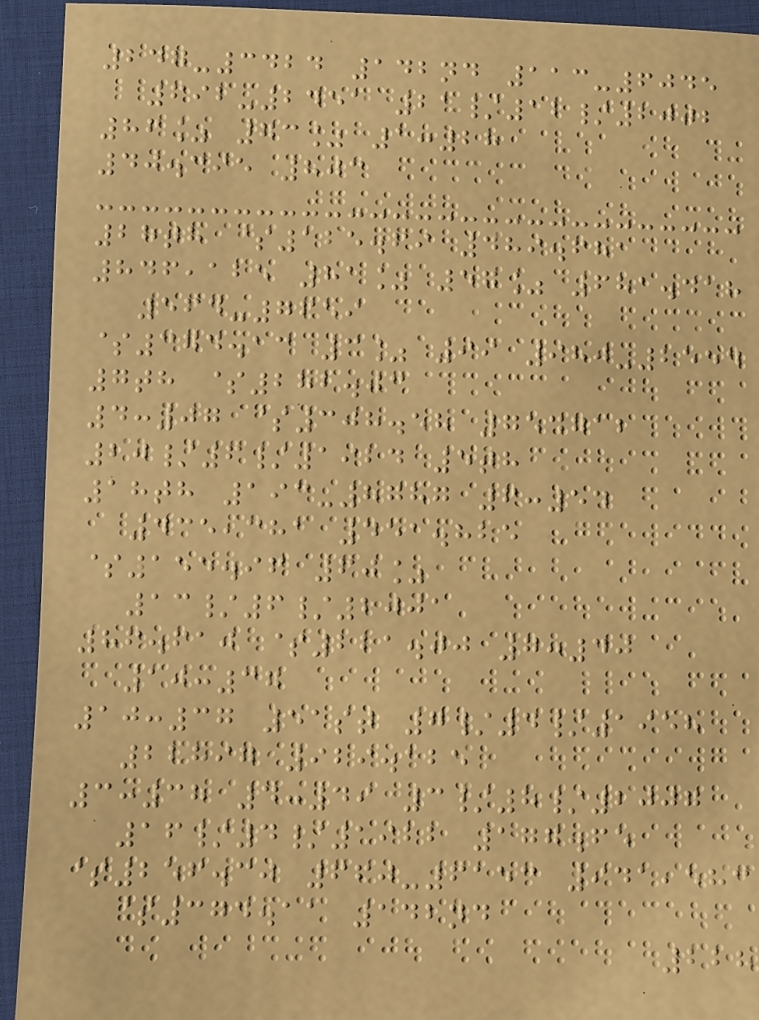247-3424 142nd 113-6045
692-2451 21/12/2002
86% 73% 1:28
40.395 803
28th $125.69 489.681
846,125 81% 57% 681.418
564-7659
$374.13 3% 99 980-2554
7th $282.03
4:07 $308.58 754712
20/6/1924 5th
18th 193-8787 6:54
435,381 451.825
$155.96 60%
13/6/2001
86.610 $221.00 7:40
10:37
10:37 51st 7/4/1958
22897 929.125
3:38 4:49 3/8/2007
16/4/1922 177.65
$256.30 660-6153 941,583
$374.11 142nd
228
